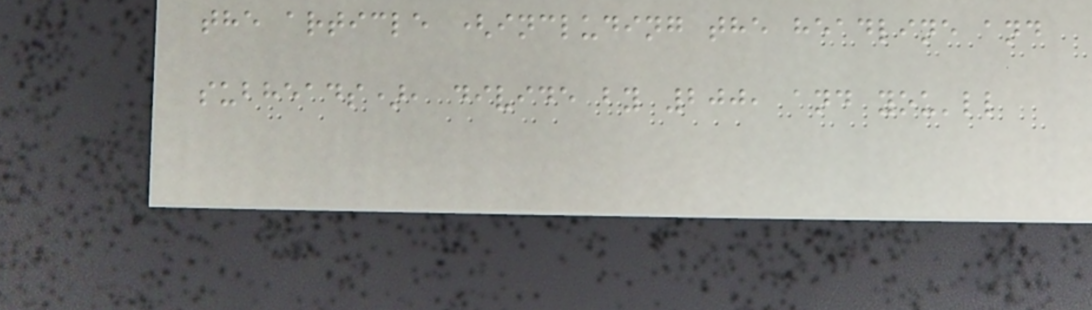the article (including the headline and
subheads), divide by 200, and you'll
